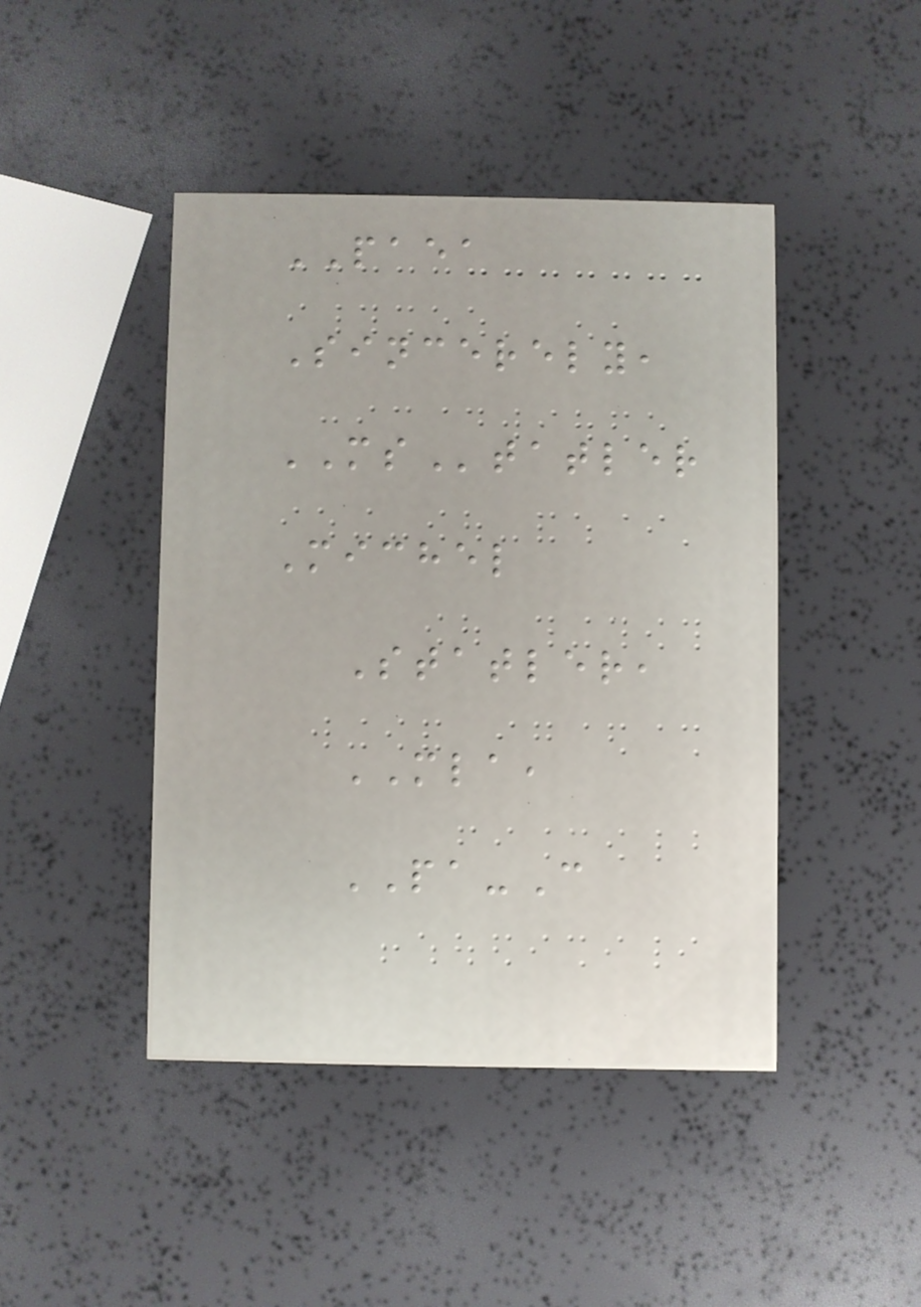PAEA
Sincerely,
MStatler
Michel
Statler,
MLA,
PA-C
